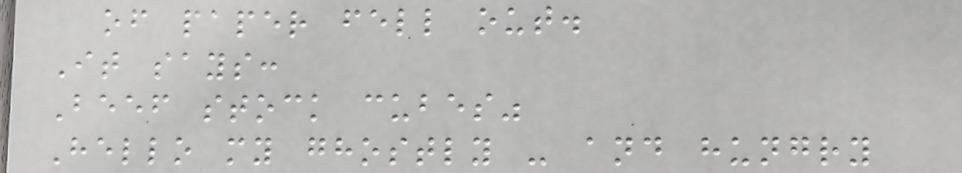of paper fell out.
It says:
Beef stock cubes"
Hello my ghostly - and hungry
